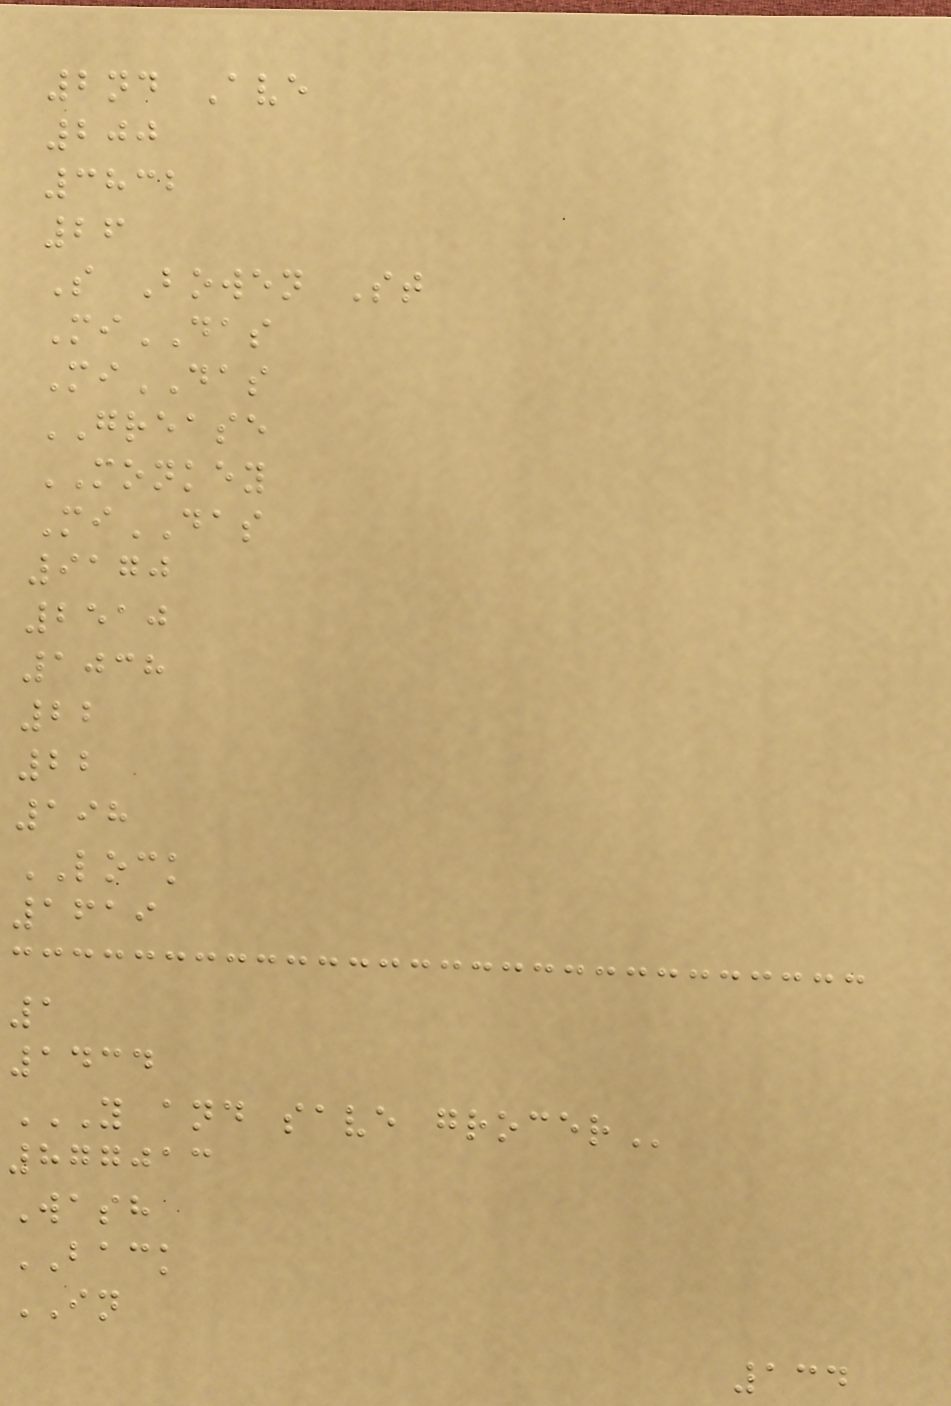2nd Ave
200
3832
26
S Bowen St
MiDAS
MiDAS
GREASE
MONKEY
MiDAS
9170
2510
1038
22
22
198
LOCK
1619
1
1434
Y AND SAVE GROCER
877013
Wash
BACK
IN
134
